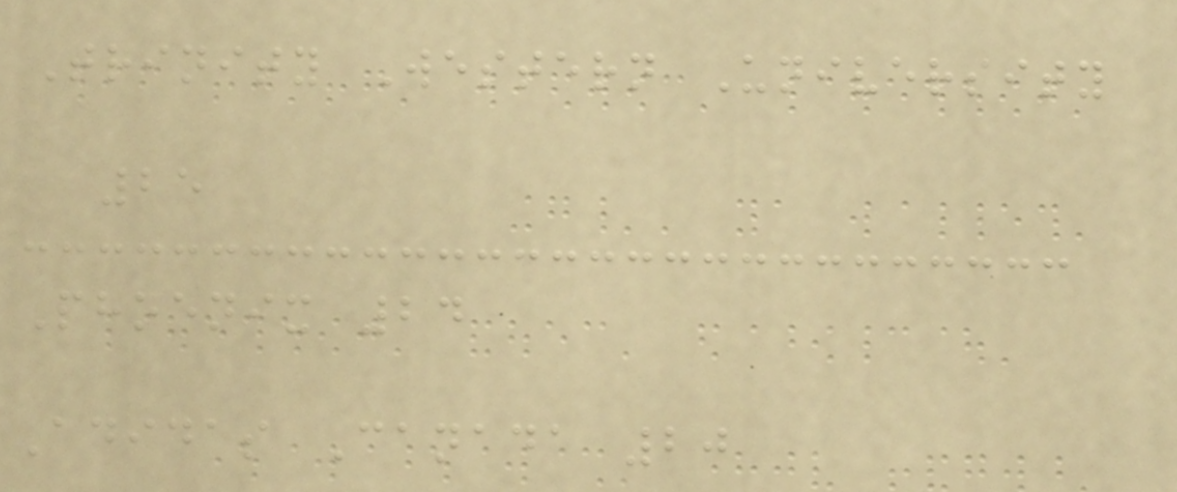Trinity Western University
25
Phoenix 24
Adidas Canada 20
